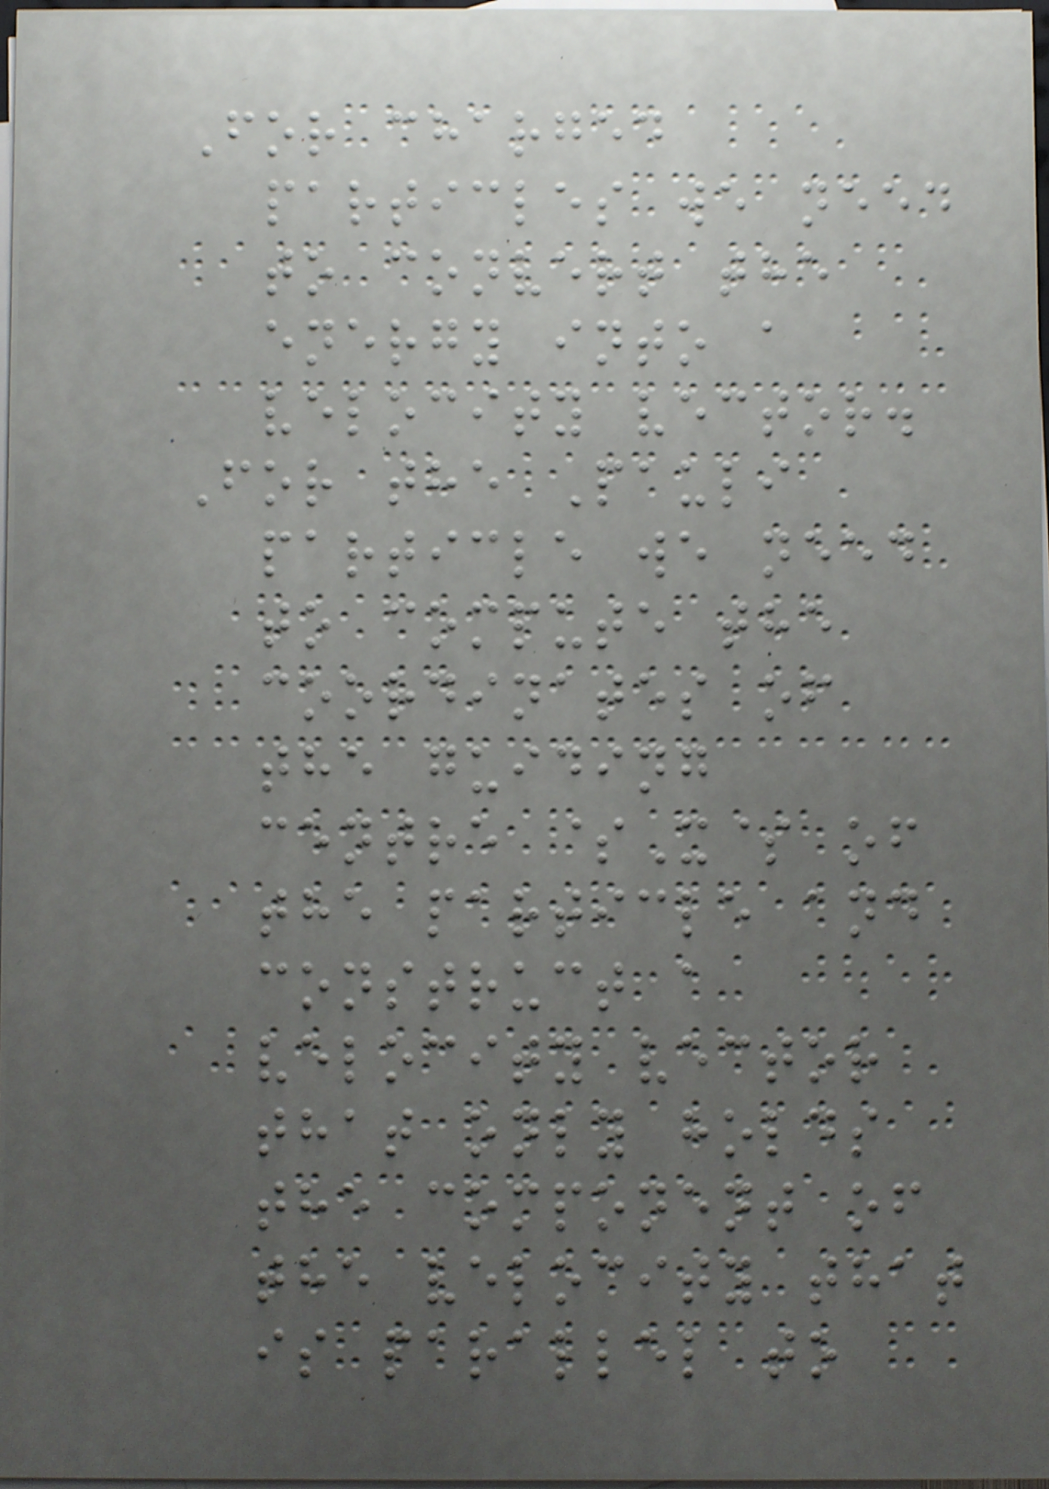For charged
particles we need
to convert the
energy into a
velocity vector.
For the Pauli
particle we need
to compute the
coordinates of
the guiding
centre $X$ of
the particle and
construct a
velocity vector
that only holds
the component of
the velocity that
is parallel to
